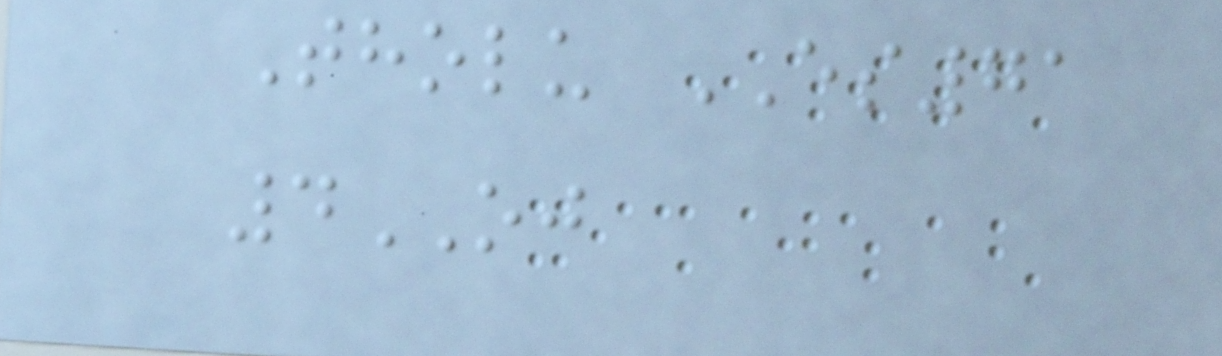Tholu ES71
4OJ
